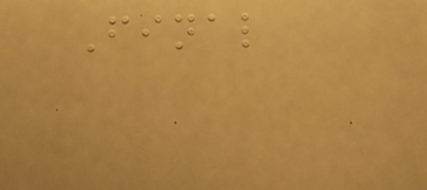Final
